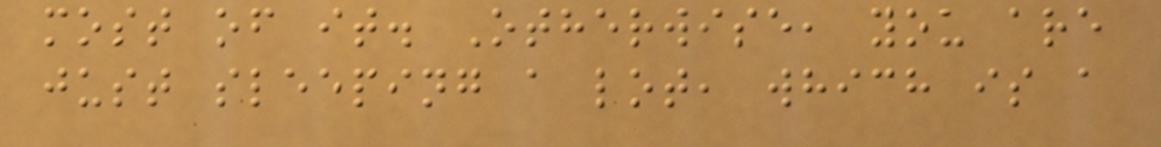most of it. Otherwise, you are
just sleeping a lot, which is a
